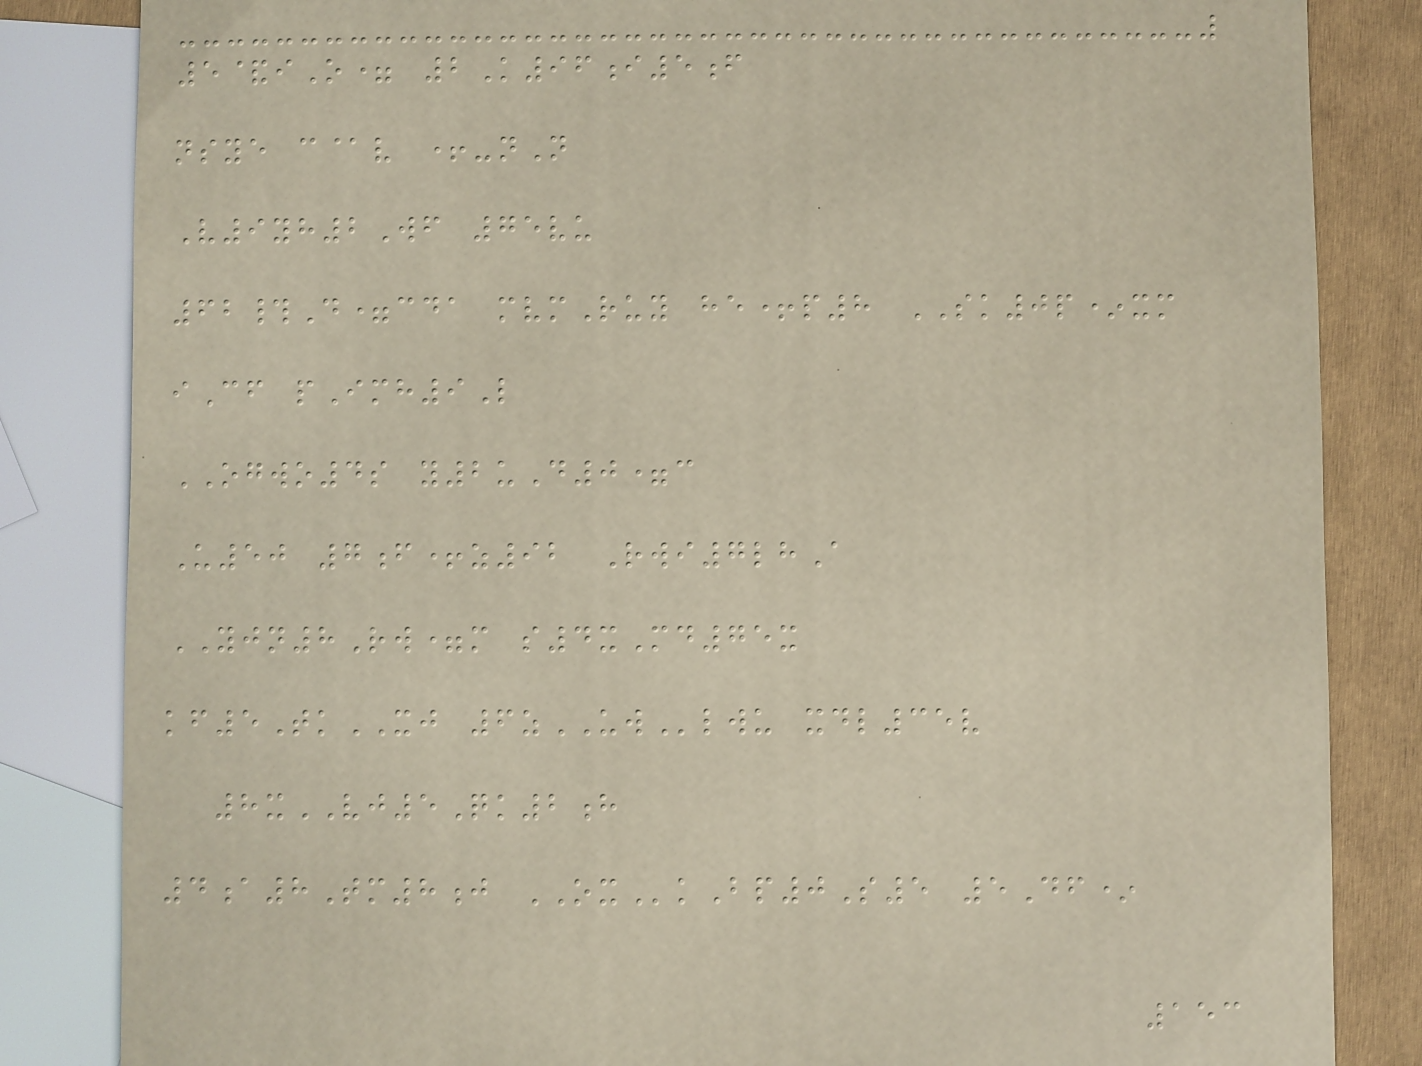5&iO= 2K96i5f
nsye c@v +-nN
V9yh2Wf 75vu
62#D=cda mvmRuy he+p8 SK0p*xm
iCf pImh9L
OGWO4s y2uD0=c
U50 7f+z92 Rwi7lhA
YJN8Rw=m s4xMd75x
kf5TkXJ 6zUWlwu xdl35v
8xVJ5Qk2h
4a8Tm8j OXkBp0S5 5Df*
153
